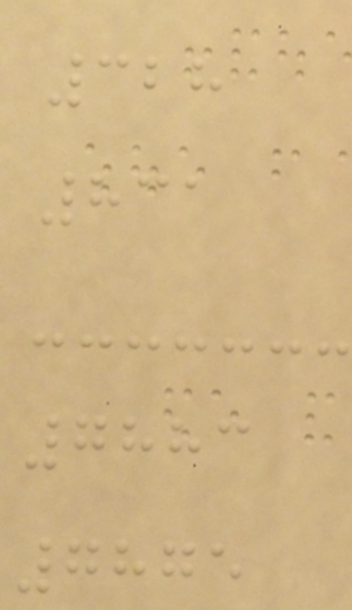328
831
7883
7875
